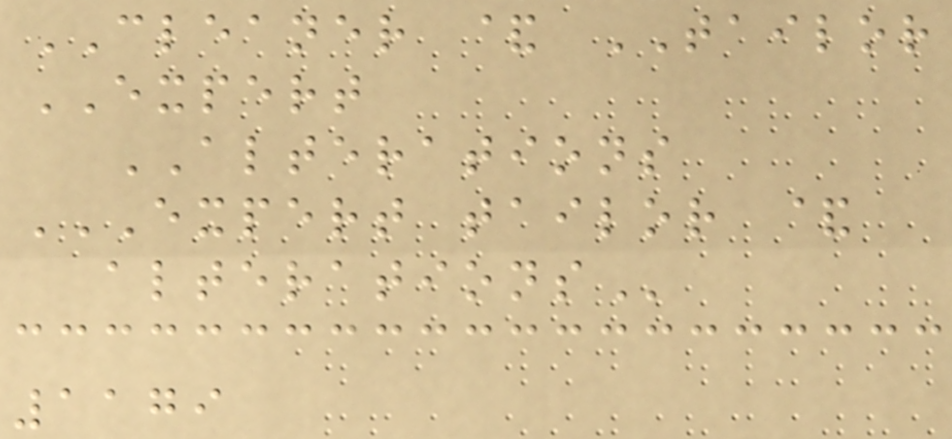CLEANER & TAILOR
EXPERT
ALTERATIONS
EXPERT TAILOR &
ALTERATIONS
1179
